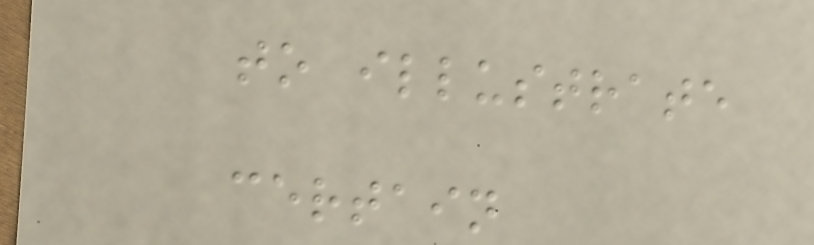to illustrate
certain
